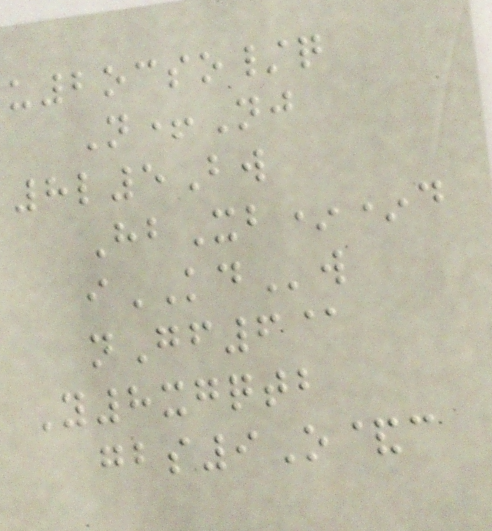u2ocso/q
N+Nj
8l5Bw
HbXb**d
iKDw
nGf6@
Y8xgqtb
gbs9O&c
